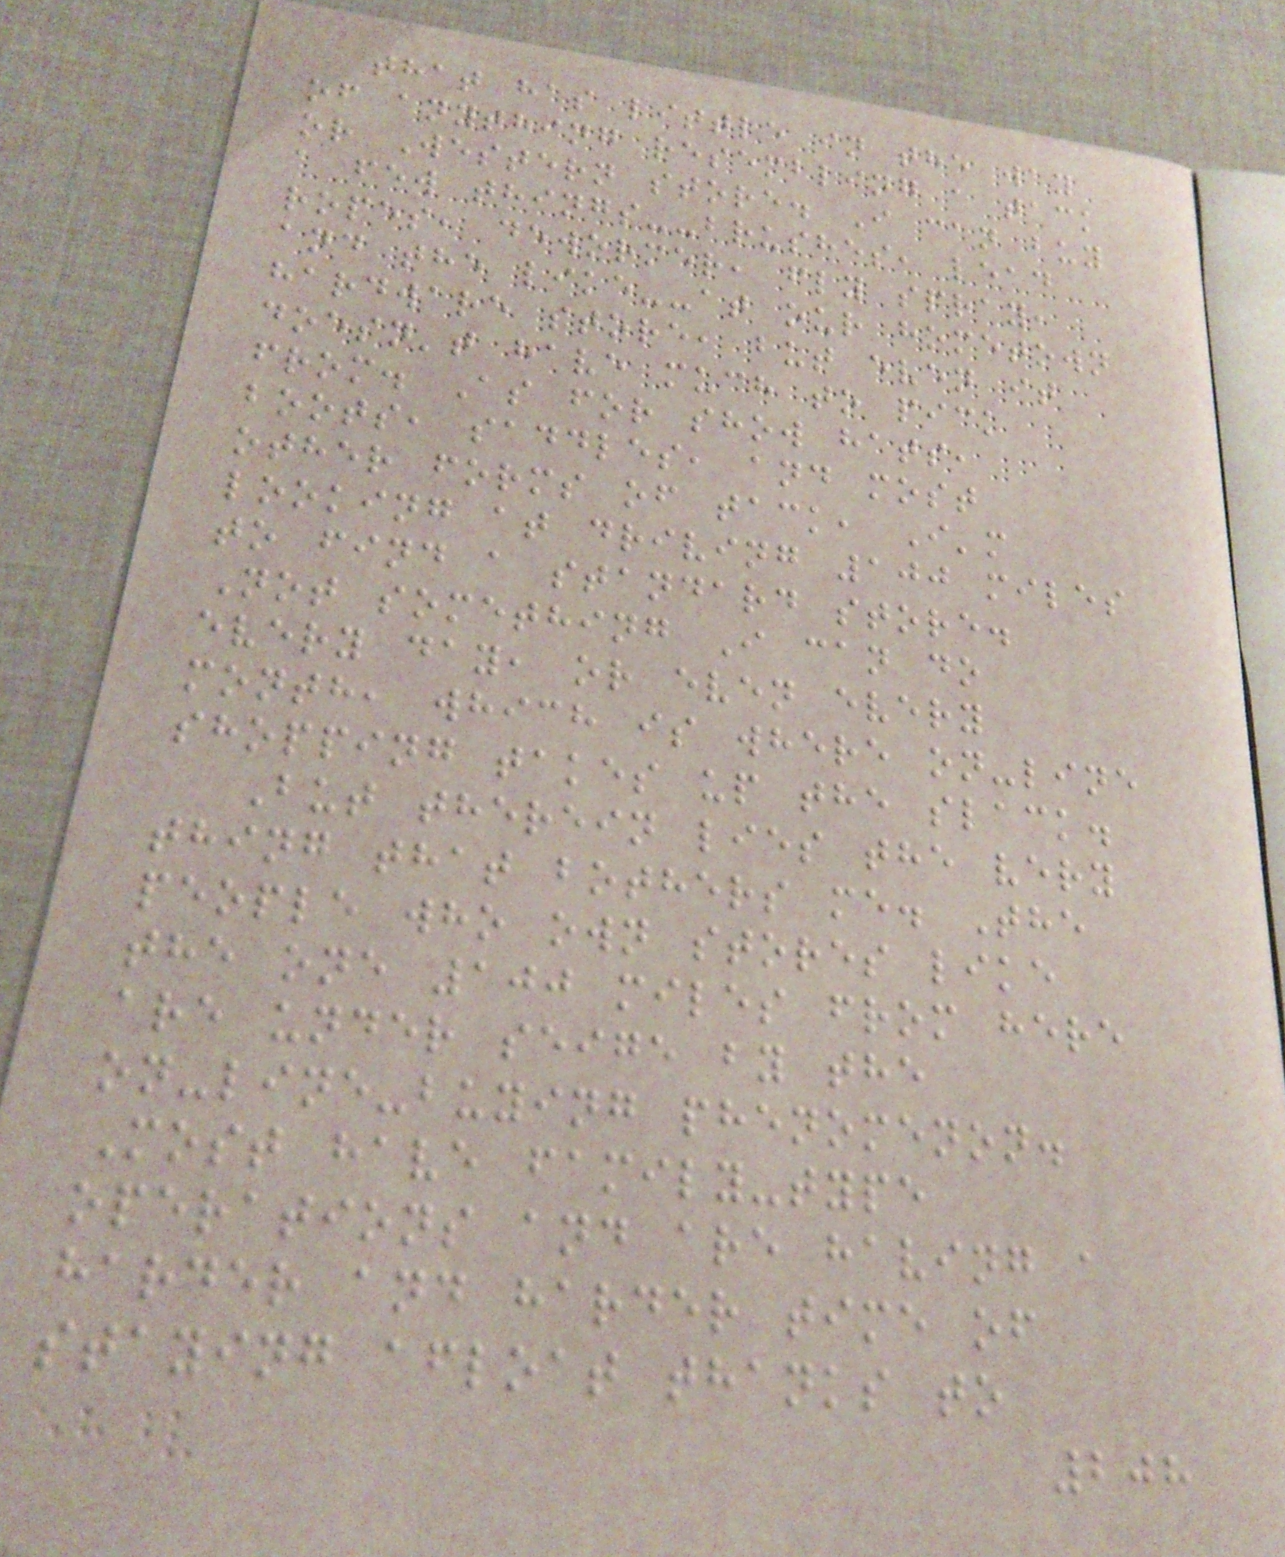that has little in the way
of anything resembling a tack
or Western store. I can buy
a few things--brushes, lead
ropes, dewormer, fly spray,
and the like--at our hometown
hardware store, but even it
doesn't have much to pick
from. As for show hats,
boots, saddles, and most
other forms of tack, I'm
looking at driving 100 miles
to find a standard store.
Not something I can do
every day, or even every
month, which is where on-line
shopping takes up the slack.
But therein lies the very
thing that bothers me. The
people who own stores like
the one 100 miles from here
are under seige by the
on-line-buying phenomenon.
Most have family-type
operations and are having a
harder and harder time of
staying afloat thanks to
208
